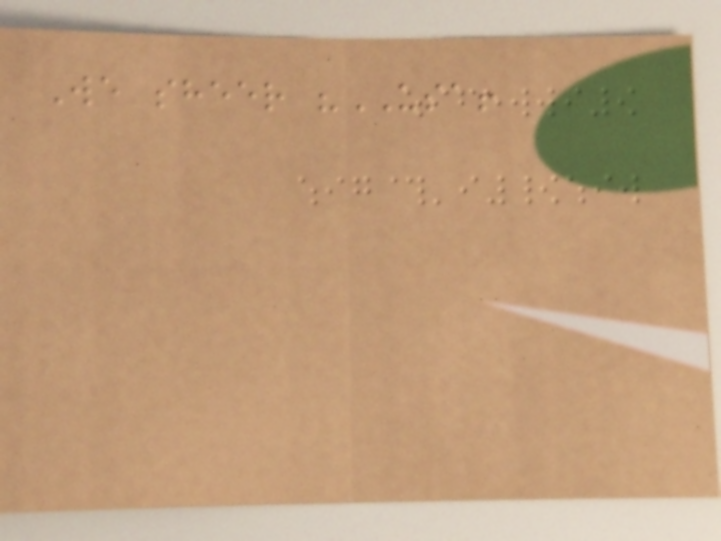We sheer "USA!
